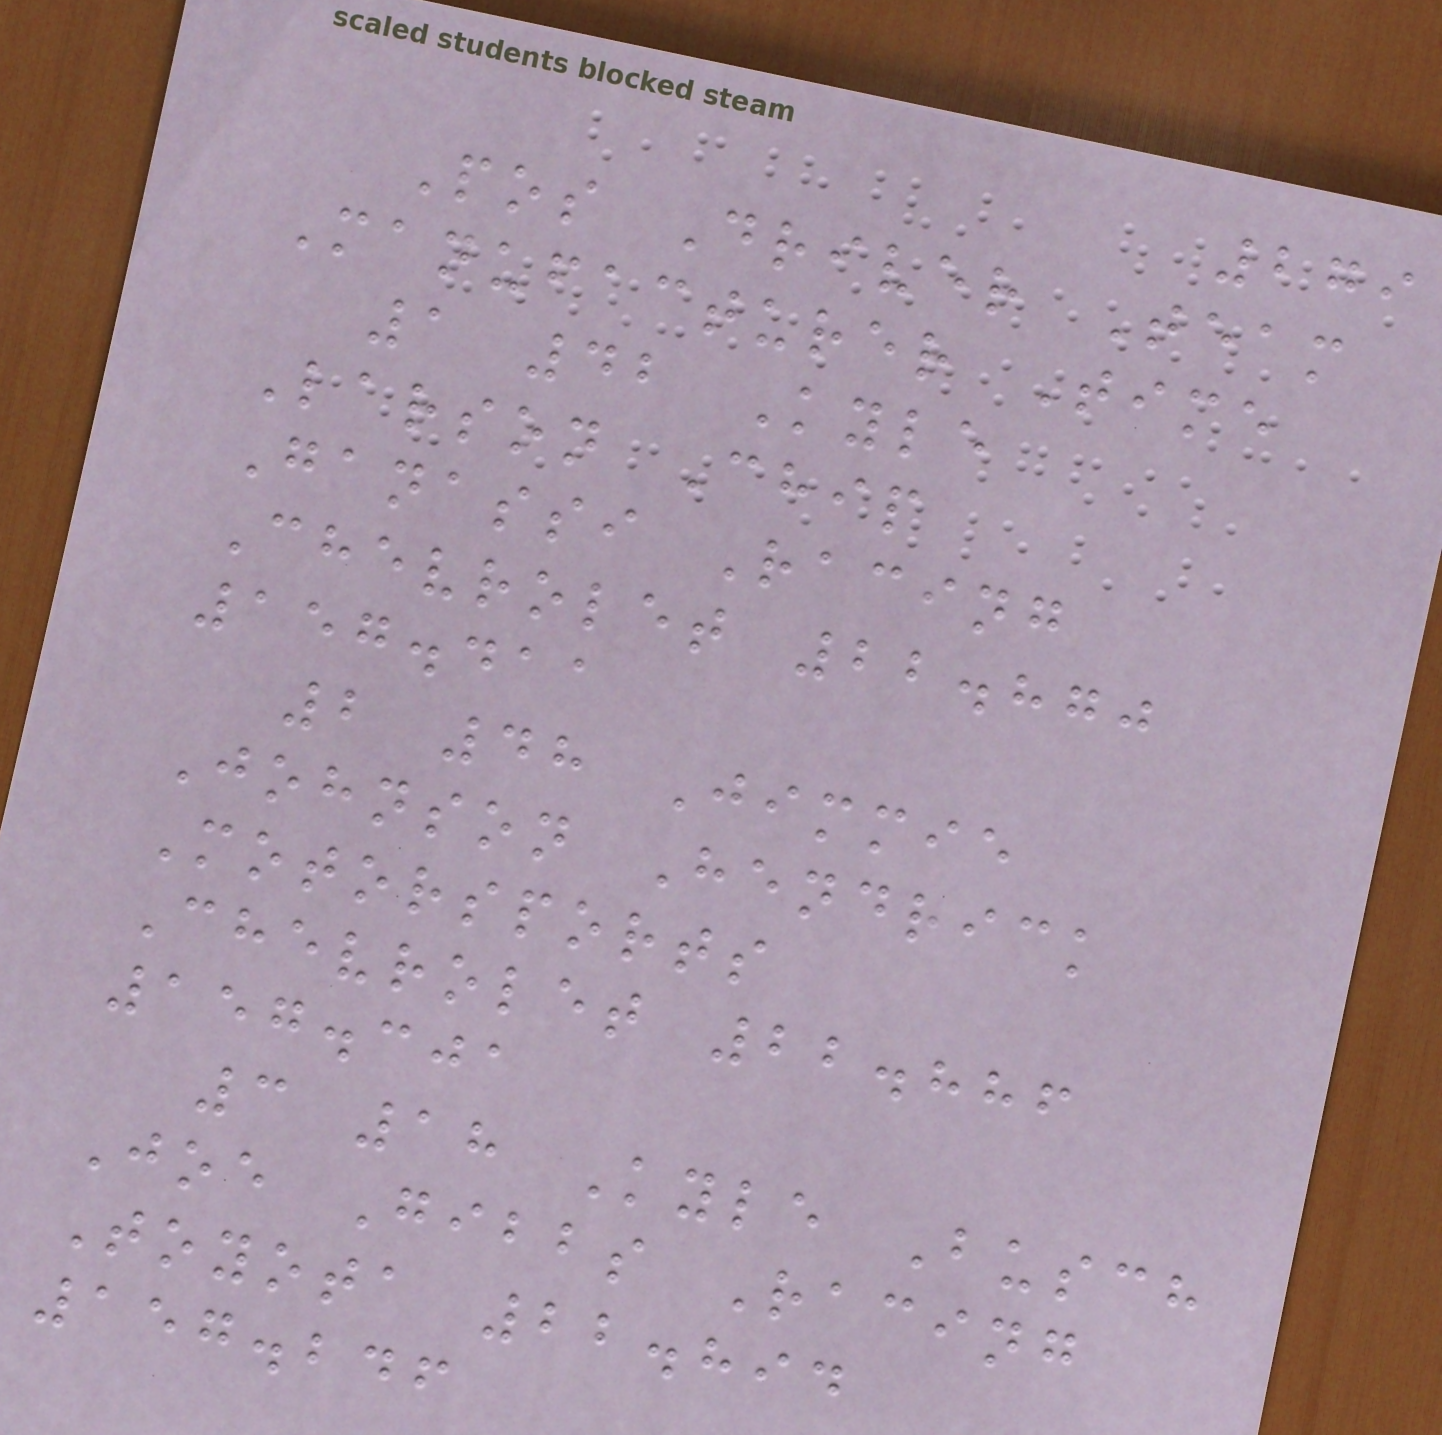279
Pos Driver Team
Manufacturer Time
1 42 Kyle
Larson Chip
Ganassi Racing
Chevrolet 22.870
157.411
2 48 Jimmie
Johnson Hendrick
Motorsports
Chevrolet 22.886
157.301
3 18 Kyle Busch
Joe Gibbs Racing
Toyota 22.894
157.246
